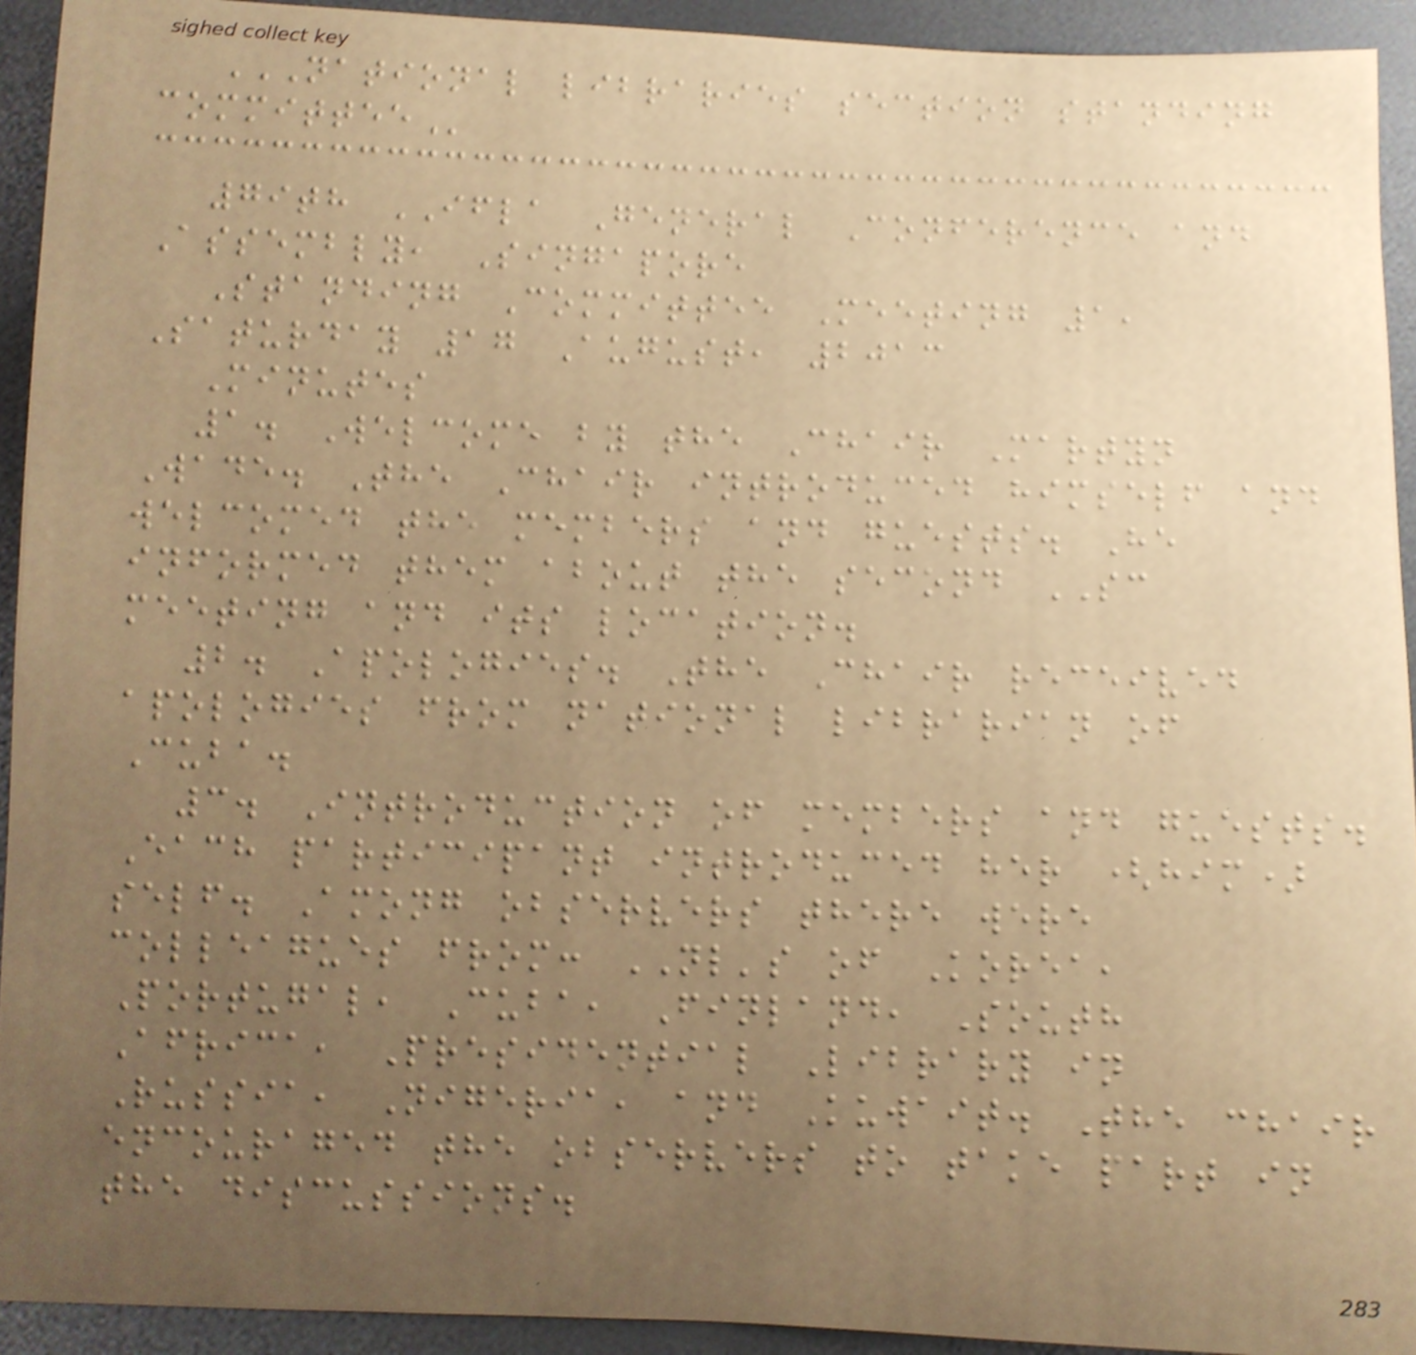NATIONAL LIBRARIES SECTION STANDING
COMMITTEE
79th IFLA General Conference and
Assembly, Singapore
Standing Committee Meeting 1,
Saturday 17 August, 2013
Minutes
1. Welcome by the Chair Martyn
Wade. The Chair introduced himself and
welcomed the members and guests. He
informed them about the second SC
meeting and its location.
2. Apologies. The Chair received
apologies from national librarian of
Cuba.
3. Introduction of members and guests.
Each participant introduced her (him)
self. Among observers there were
colleagues from: NL's of Korea,
Portugal, Cuba, Finland, South
Africa, Presidential Library in
Russia, Nigeria, and Kuwait. The chair
encouraged the observers to take part in
the discussions.
